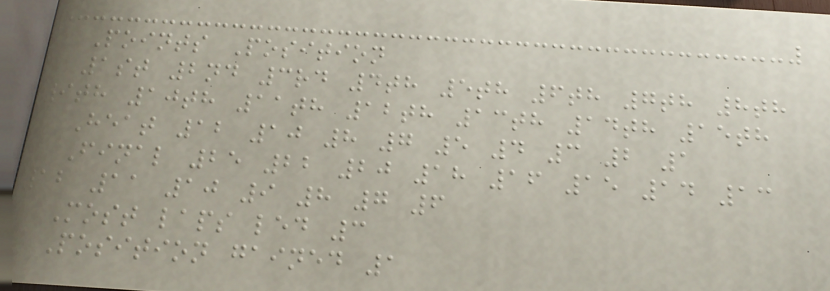Points Position
1st 2nd 3rd 4th 5th 6th 7th 8th
9th 10th 11th 12th 13th 14th 15th
Heat 12 10 8 7 5 4 3 2 1
Final 25 22 20 18 16 15 14 13
12 11 10 9 8 7 6
Most laps led 3
Position gained 1
